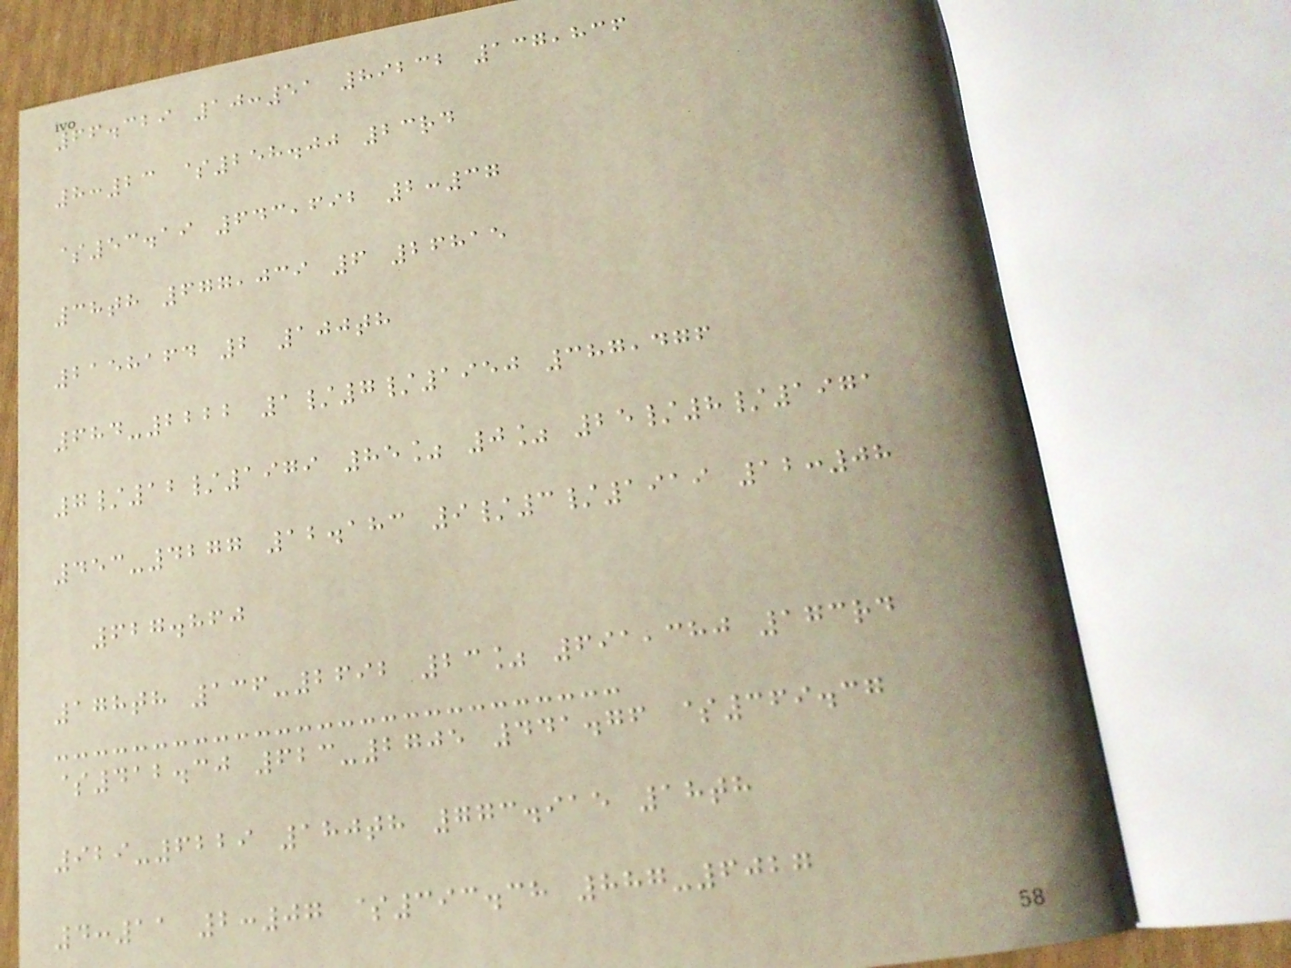66.329 10:51 89232 137,836
8:23 $258.00 23rd
$53.19 643,692 2:37
38th 677,039 6 26815
2158164 2 100th
684-2222 1/7/1950 387,476
7/12/1979 85% 0% 25/8/1971
453-4277 12.183 9/3/1919 12:08
627.860
178th 136-2692 23% 691,380 173rd
$412.30 623-2705 441.76 $369.37
929-6229 180th 773.915 18th
4:11 2:07 $393.38 887-6027
